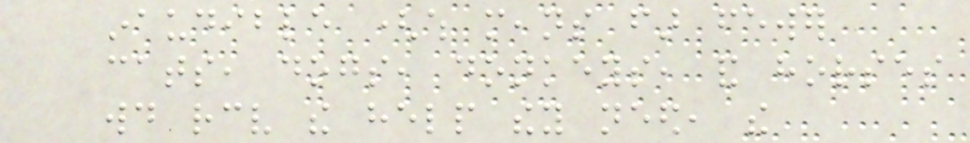inaudible (which means far fewer
cats, dogs, donkeys, and horses
would receive the help they need, the
